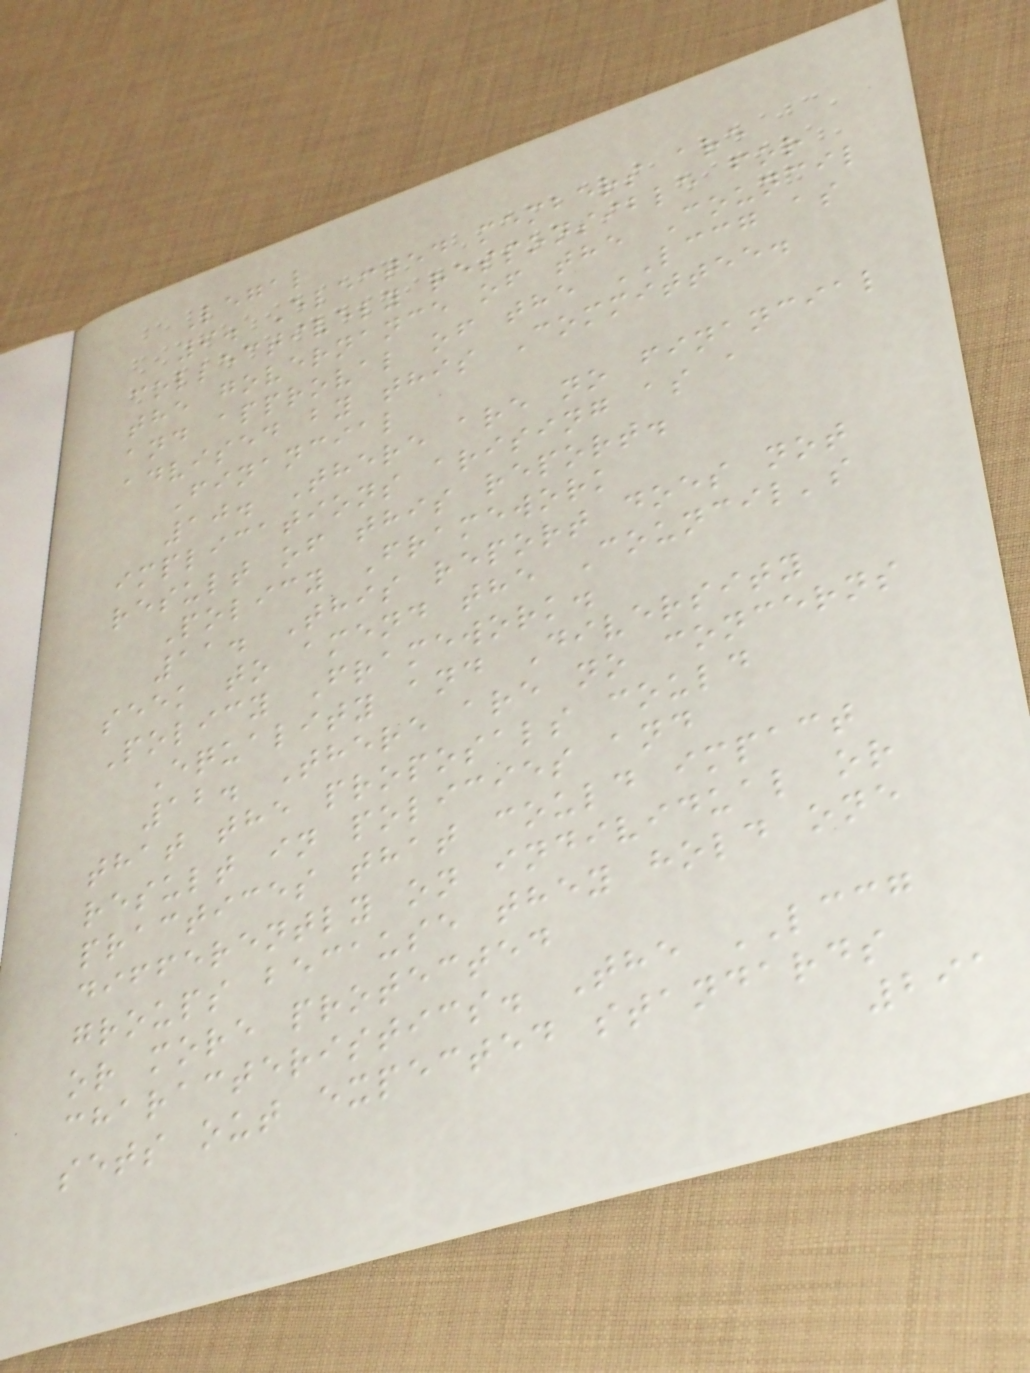Legal
9. Elected members are
collectively responsible for
the governance of the Council
and approval of the LCCG as
advised by this Committee.
Financial
10. There are no financial
implications arising as a
result of this report.
Policy Framework
11. This report does not
seek to amend the Council's
Policy Framework.
Equality and Diversity
12. There are no concerns
that the proposals could
result in policies and
practices that could impact
differently on individual or
groups because they hold one
or more protected
characteristics. The LCCG
sets out expected standards
291
